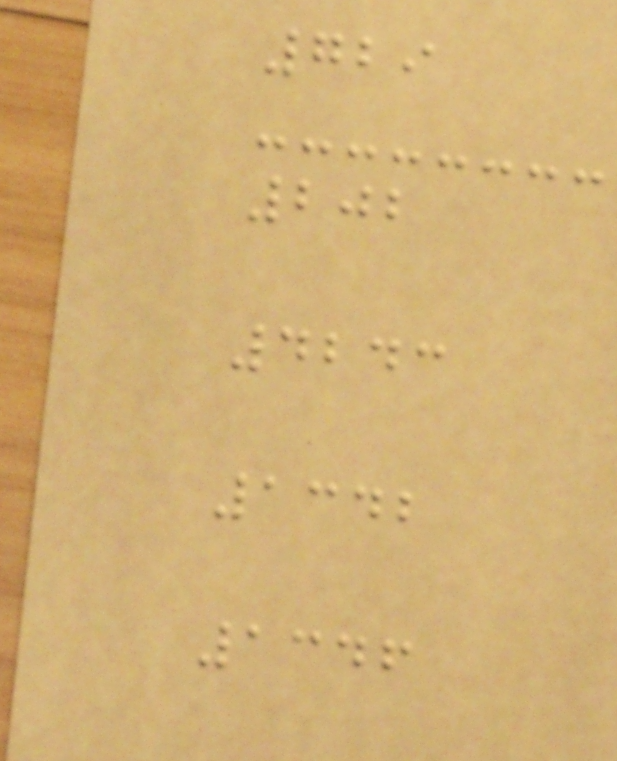729
202
4243
1342
1346
